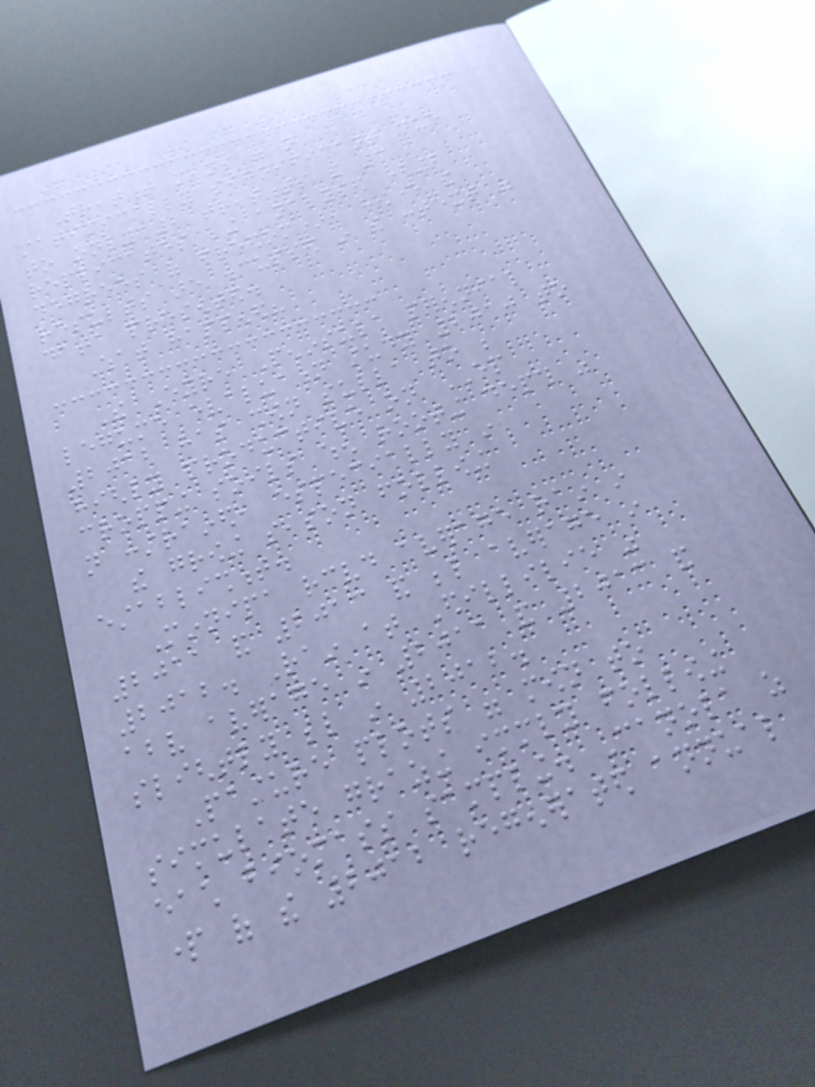Treatment means were not
statistically significant due
to only 2 treatments and 3
replicates being analysed (2
degrees of freedom), however the
results are discussed in the context of
data presented.
What happened?
The Eyre Peninsula perennial
legume evaluation study 2010 to
2012 has shown sulla to be
highly productive on EP
cropping soils when rooting depth was
not constrained, especially in
the growing season following
establishment.
Minnipa received average rain in
2011 and 2013 and below average in
2012. Rain at Edillilie was
above average in 2011 and 2013 and
slightly below in 2012.
Pasture plots were mown to
simulate grazing immediately following
each biomass sampling. Canola as
part of the 2012 regenerated annual
